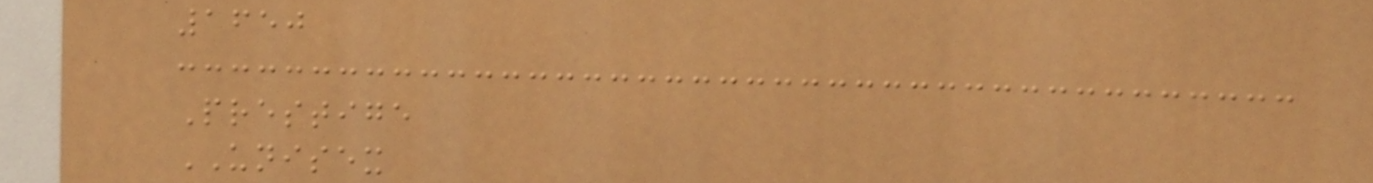1650
Prestige
UNISEX
